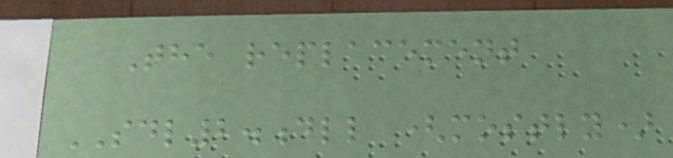The replacement
SDL2.dll (mostly)
